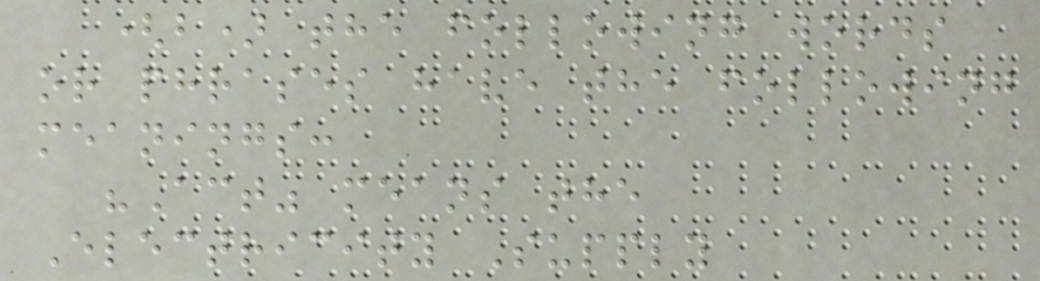(b) the following words
or phrases have the following
meanings:
"Act" means the
Electricity Supply
